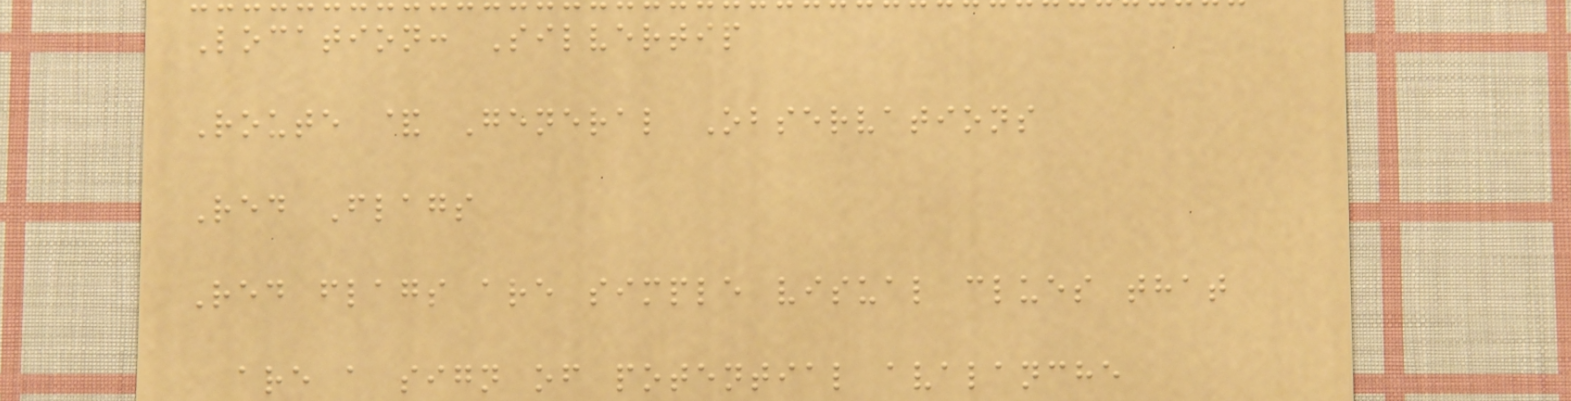Location: Silvertip
Route & General Observations
Red Flags
Red flags are simple visual clues that
are a sign of potential avalanche
